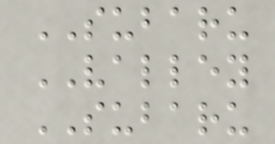SUBARU
VALLEY
SUBARU
